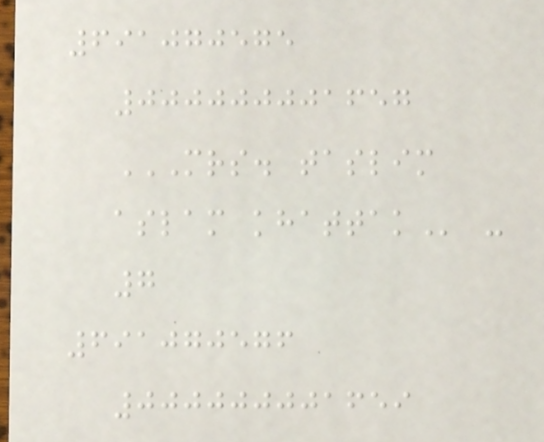691070575
000000001657
MRS. TASLIM
ASLAM KHATTAK -
7
691070576
000000001659
